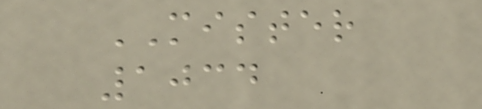MISTER
1034
